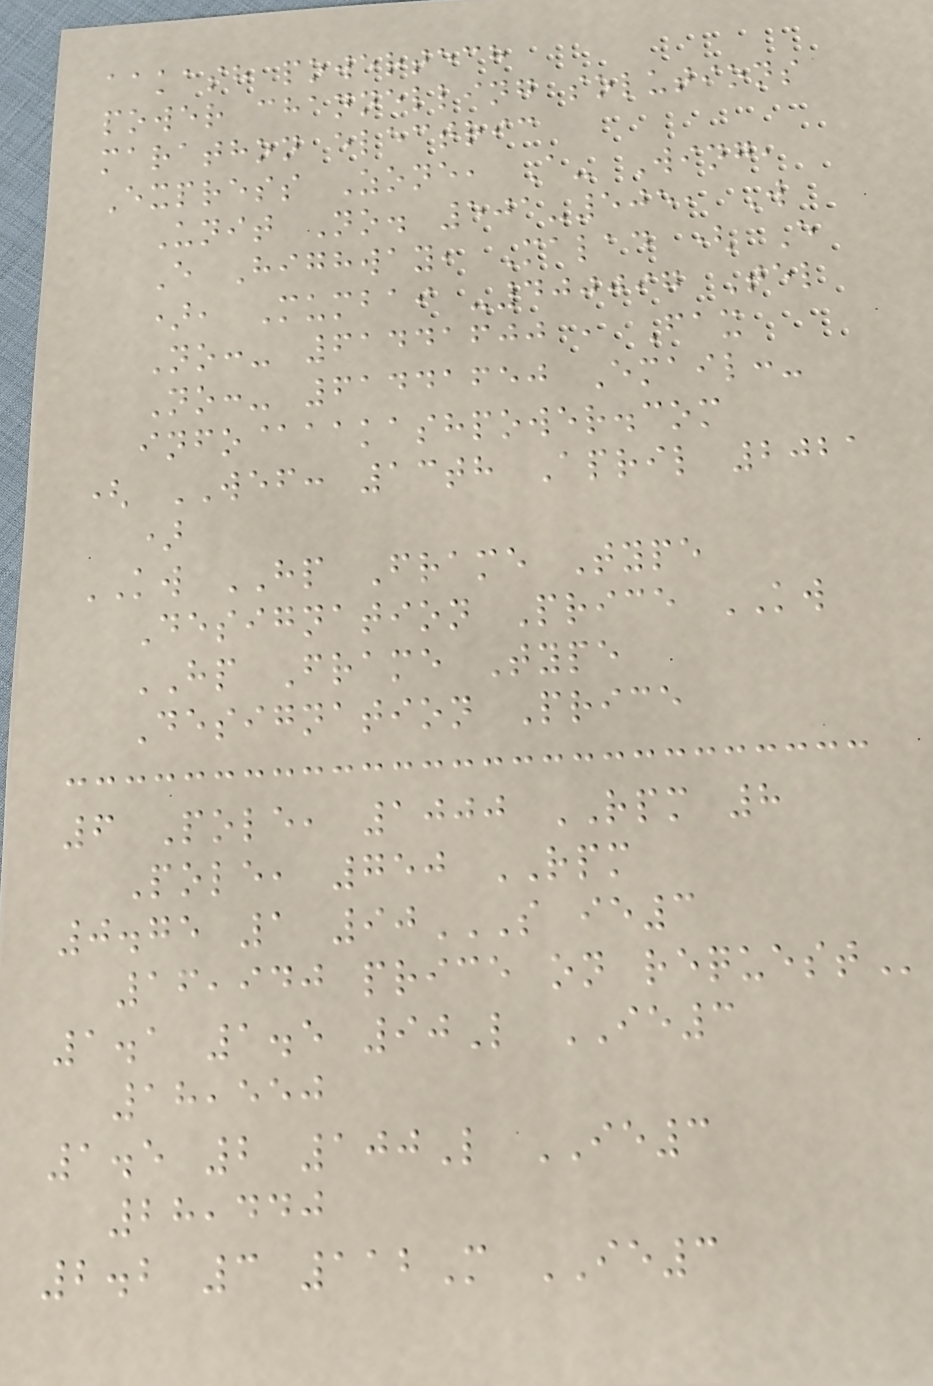aakash powertech
power channelling solutions
marathon electric
Express Zone, A- Wing,
Unit No. 501-505, W
E Highway, Malad ( E
), Mumbai -400097 Tel
No:- 61441600 , Fax
No:- 61441650 Email:-
info@aakashpower.com
( WEF: 13th April 2021
)
KW HP Frame Type
Designation Price KW
HP Frame Type
Designation Price
6 Pole, 1000 RPM 8
Pole, 750 RPM
0.75 1 90S IE3
16,940 PRICE ON REQUEST
1.1 1.5 90L IE3
18,550
1.5 2 100L IE3
28,440
2.2 3 112M IE3
